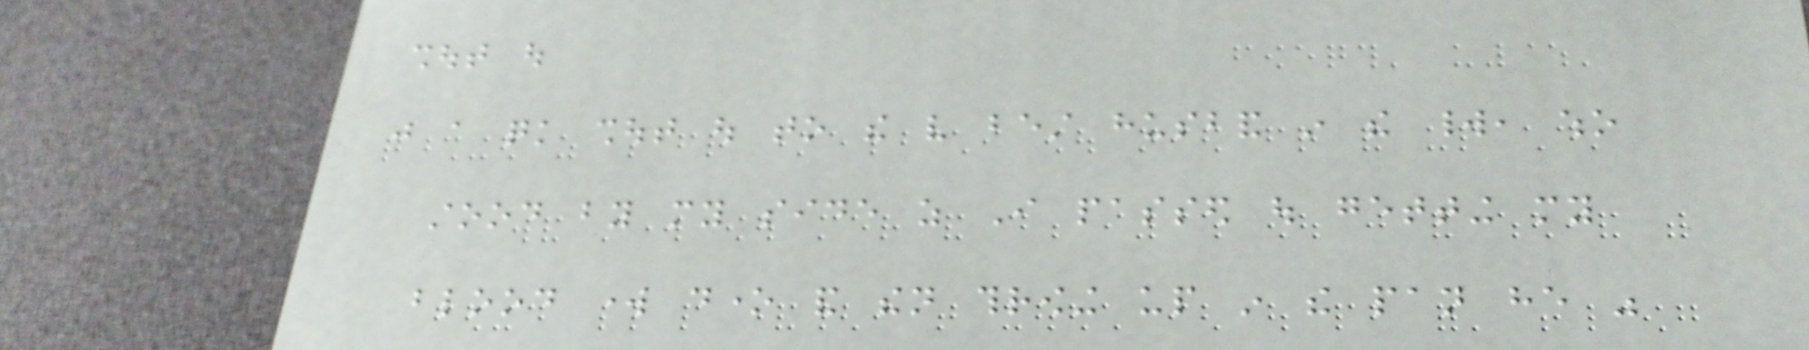shout out
just a quick shout out to the very best husband in the world, who
stood by my side as I passed out getting my
blood work done and then throwing up in the pan he was
